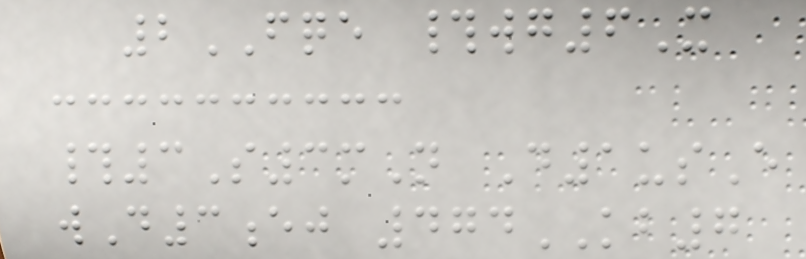2FQE #wg6X
#3S3mN D1usE
wD3ej 474KB7
